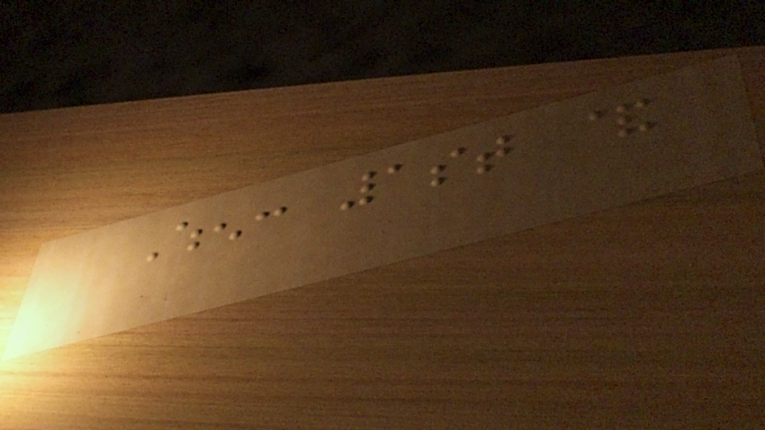When: 1st &
